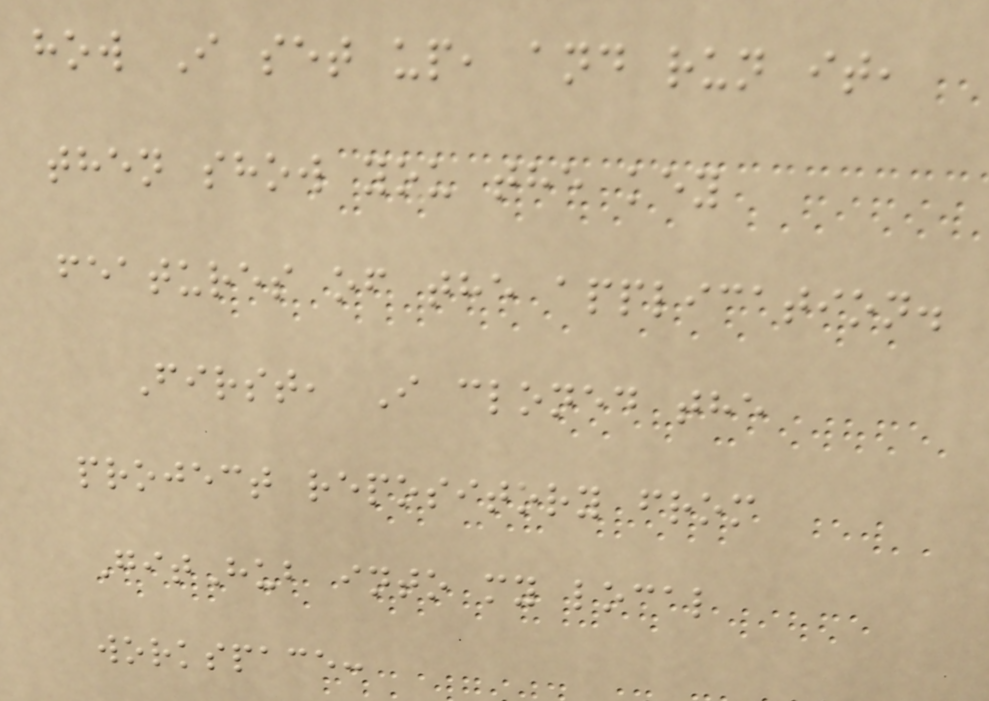how I set up, and run it,
then show you the key
features of the application.
First, I cloned the
project repository from
GitHub into my local
workspace:
